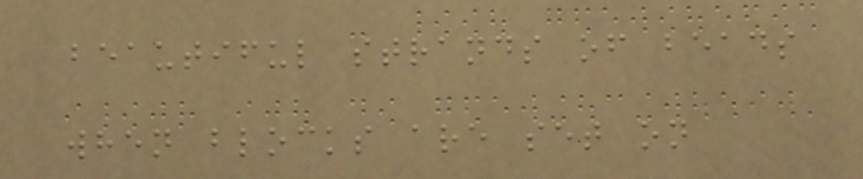beautiful strands of beads
when blocks are set on
